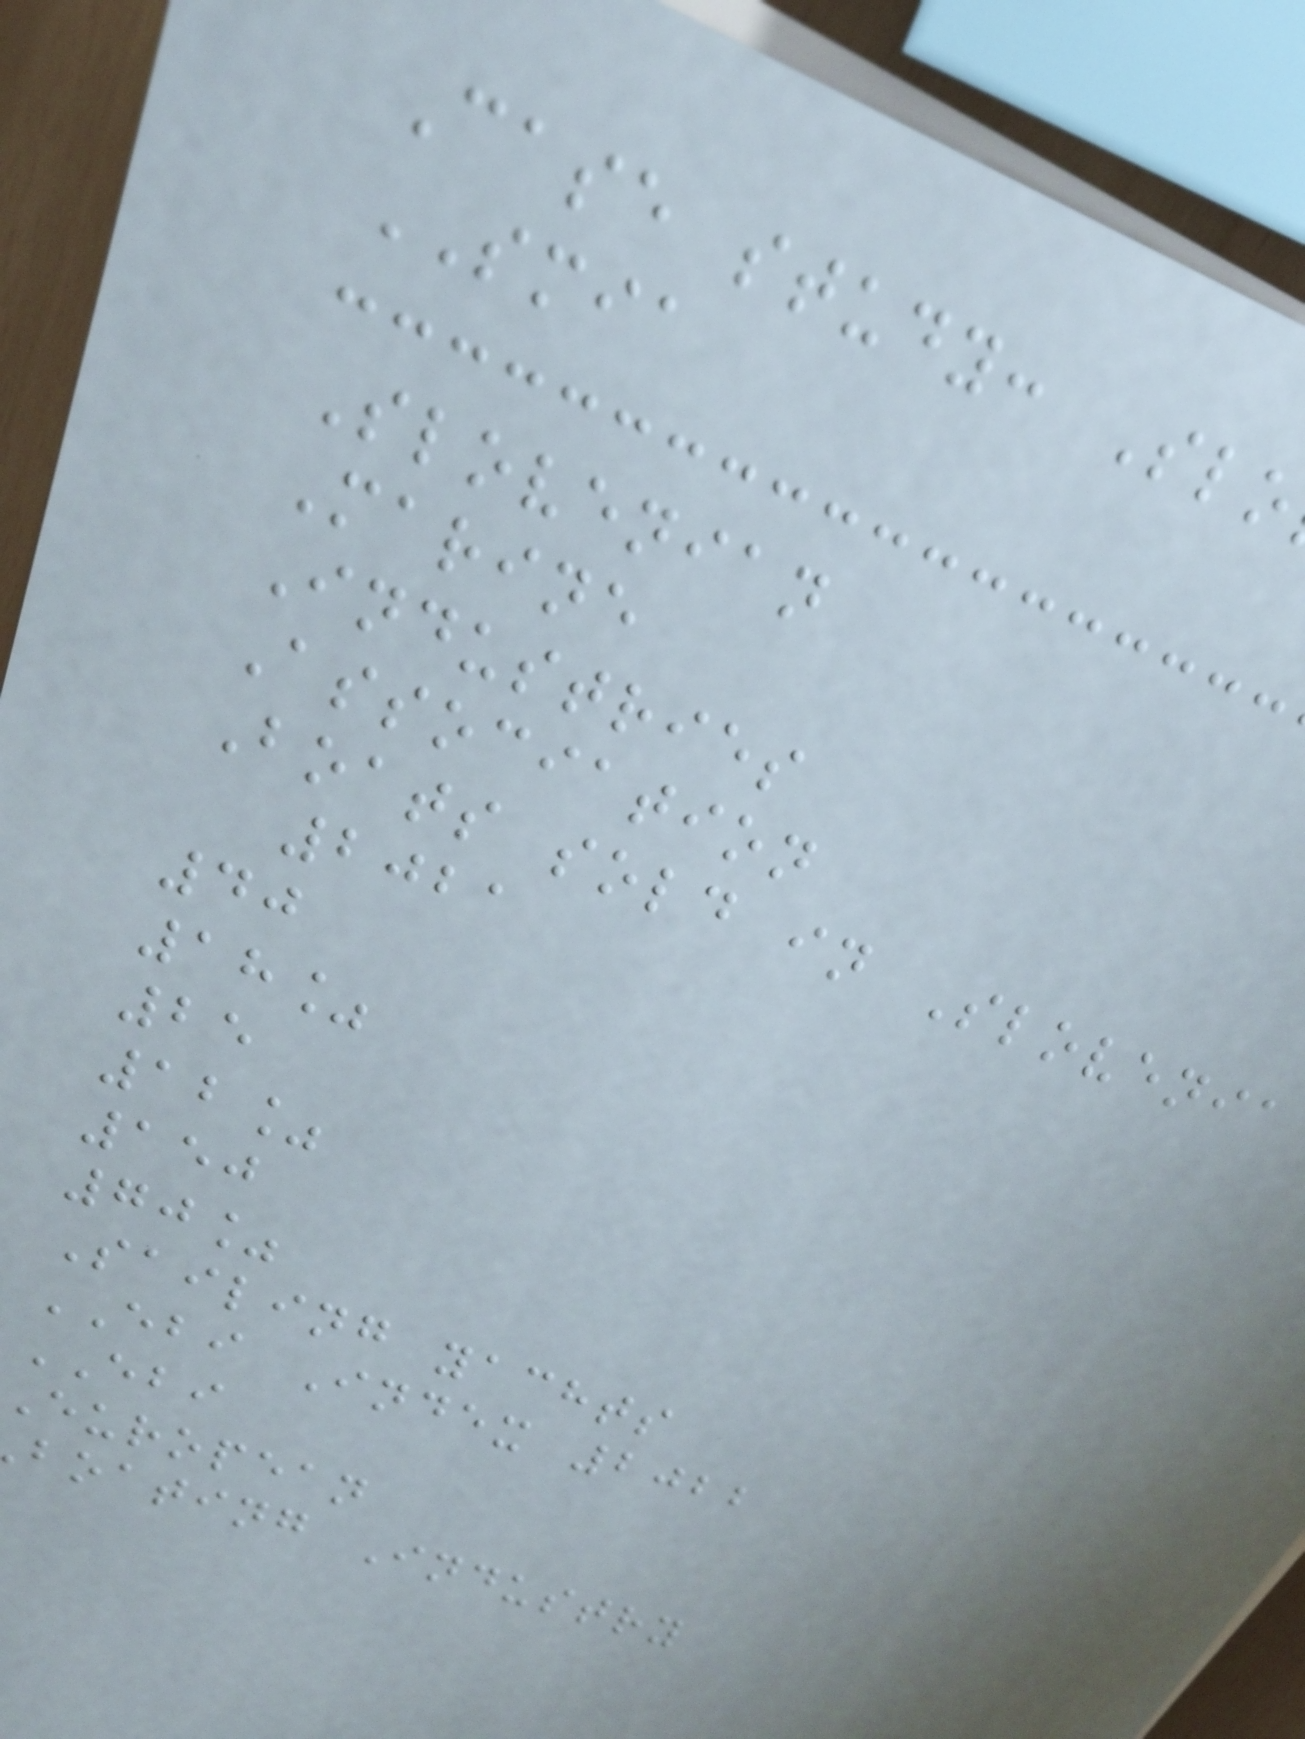Case study: Slo
SMIA
Slovenian
Marine
Industries
Association
Boats sold in Slovenia
2021
40
18%
25
12%
150
70%
Sailing yachts
EBI Index 2022
EBI
european
boating Industry
